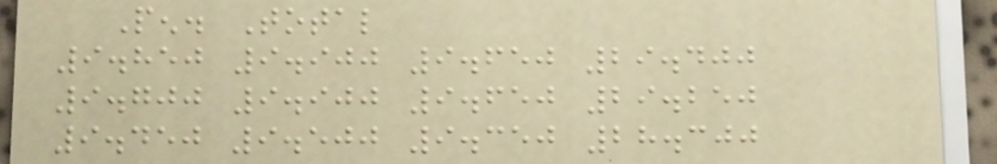Pen. Total
9.850 9.900 9.650 29.400
9.700 9.900 9.650 29.250
9.450 9.500 9.350 28.300
